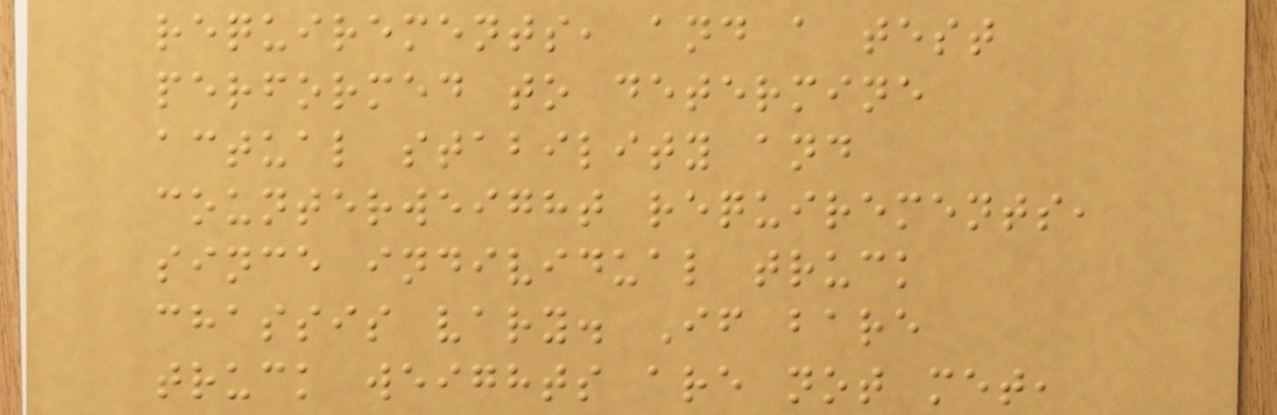requirements, and a test
performed to determine
actual stability and
counterweight requirements,
since individual truck
chassis vary. If bare
truck weights are not met,
